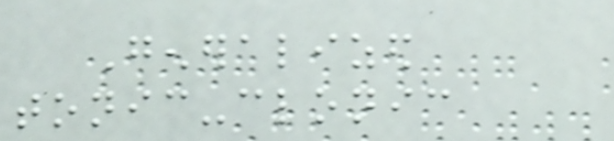Generalized
tonic-clonic
